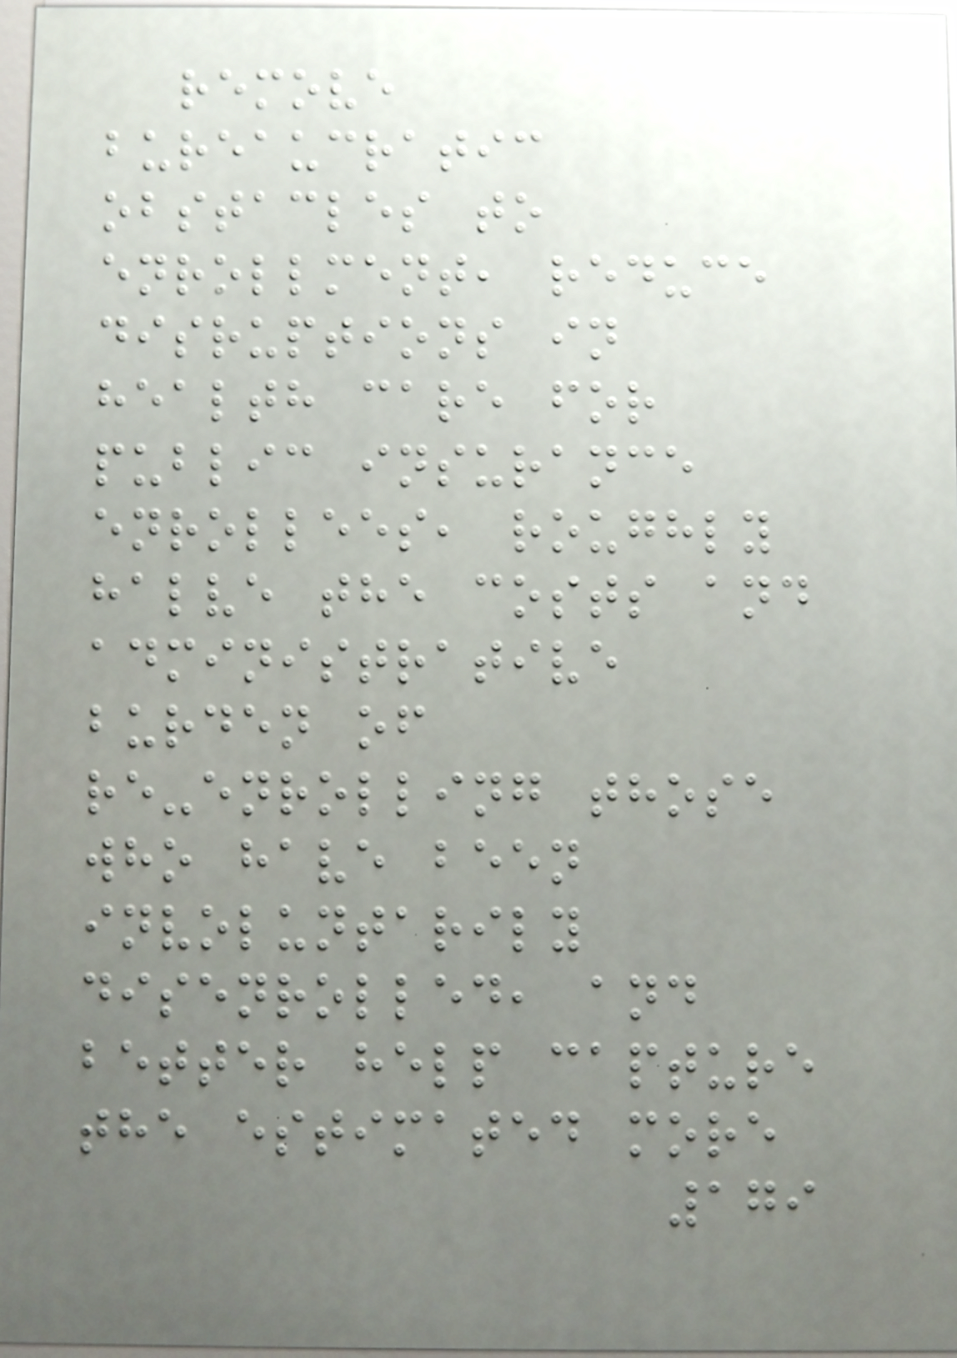remove
bureaucratic
obstacles to
enrollment, reduce
disruptions in
health care for
public insurance
enrollees, roughly
halve the costs and
administrative
burden of
re-enrolling those
who have been
involuntarily
disenrolled, and
better help capture
the estimated more
179
